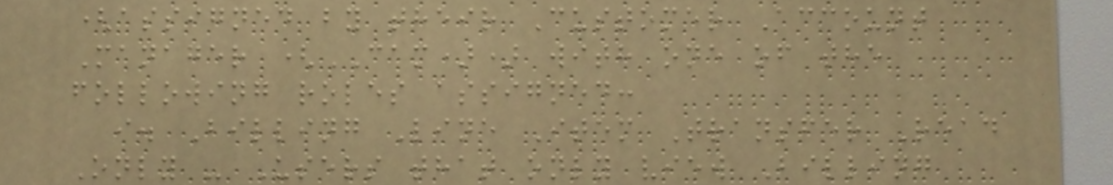(assigned by their Customer Account
Manager (CAM)) with one of the
following roles assigned:
i. Billing Line Item Transfer Read
Only - Users that only view Billing
